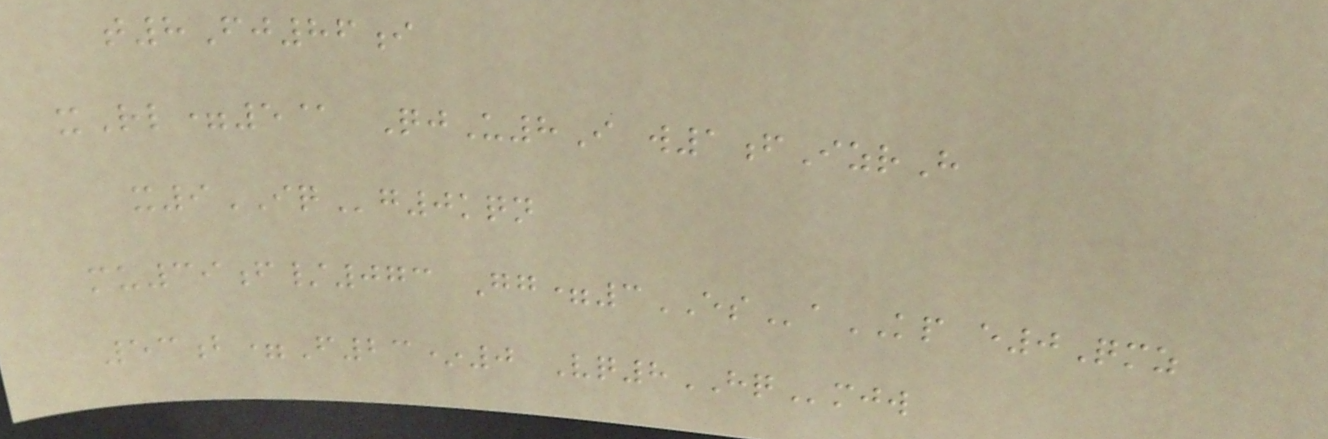t8Fj86i
xRl=5@ QjU8I w1fIzrH
x9IQg0kqn
mu39f/073 Gg=3ESaKP e0Qmz
53b=F23*0 Vq8HQmjw
